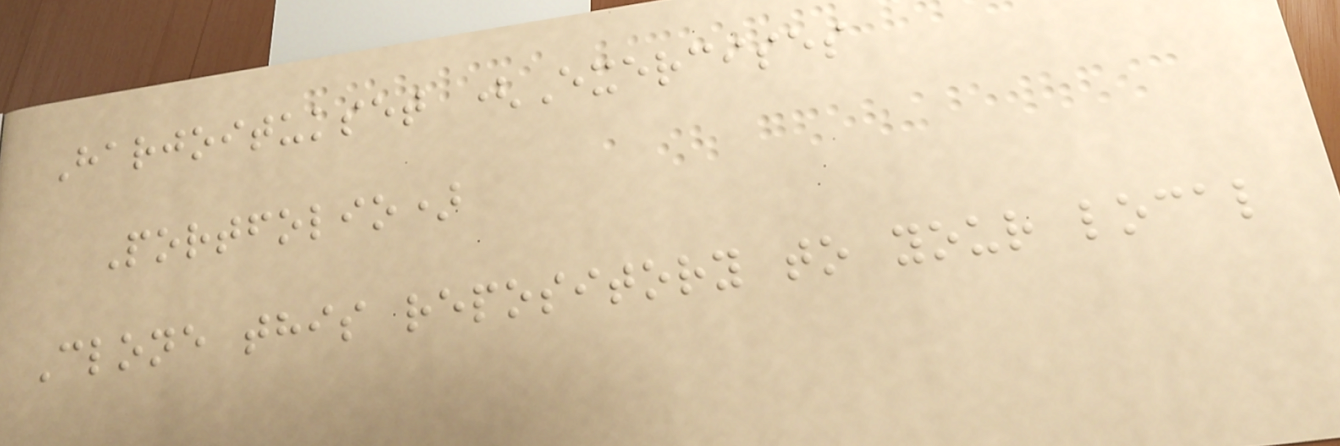Harjoitukset (Exercises
Portfolio)
Clone this repository to your local
